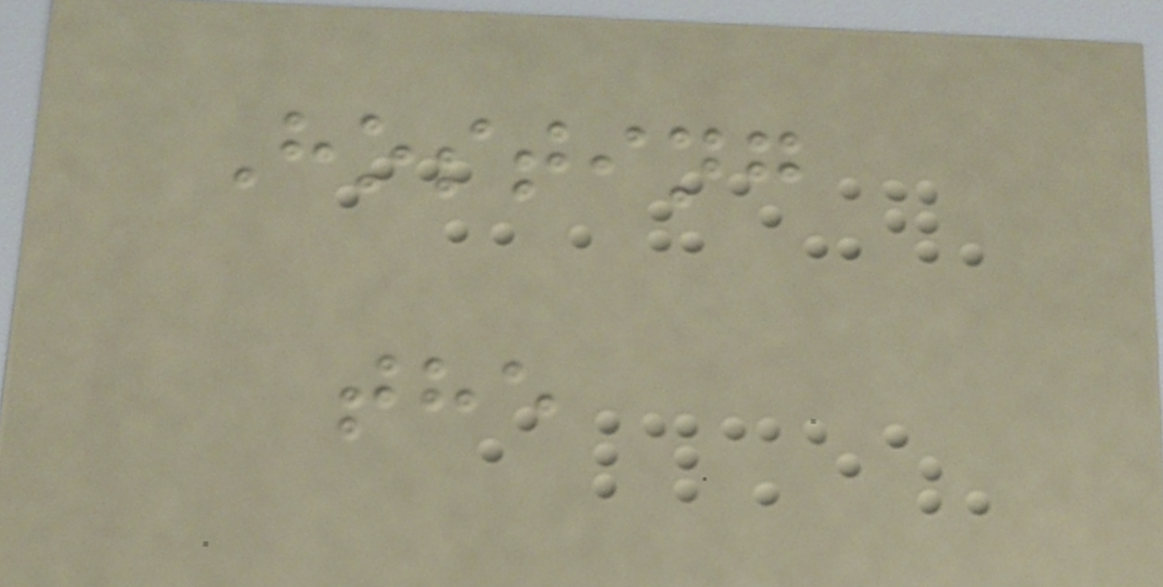Hosting
the
